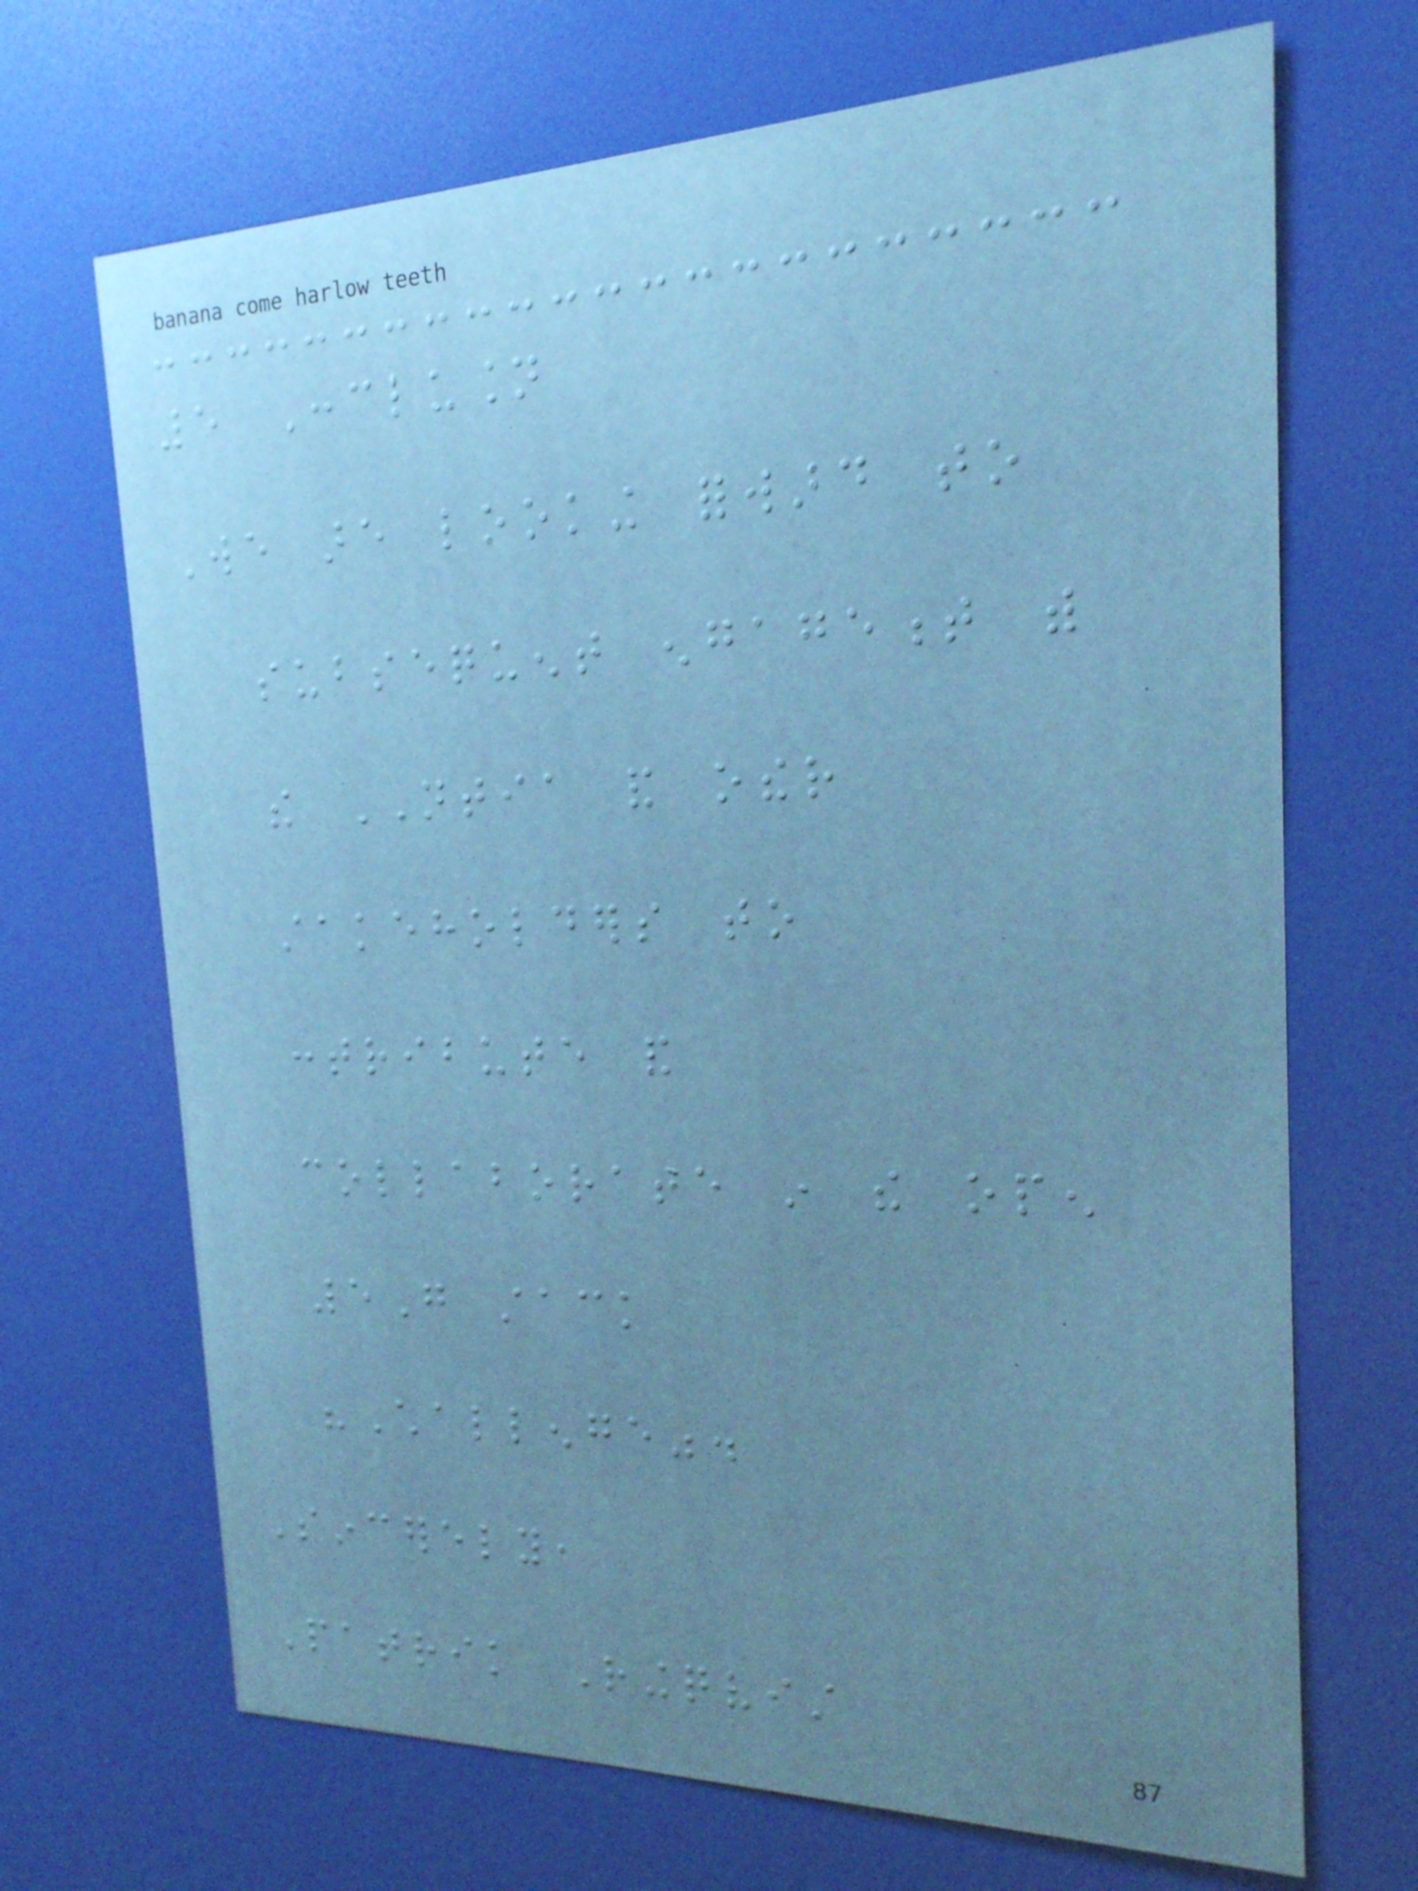5 Conclusion
We are looking forward to
subsequent engagement with
the NTIA and other
stakeholders to
contribute and
collaborate in the open
5G stack
"Challenge".
Sincerely,
Patrik Ringqvist
